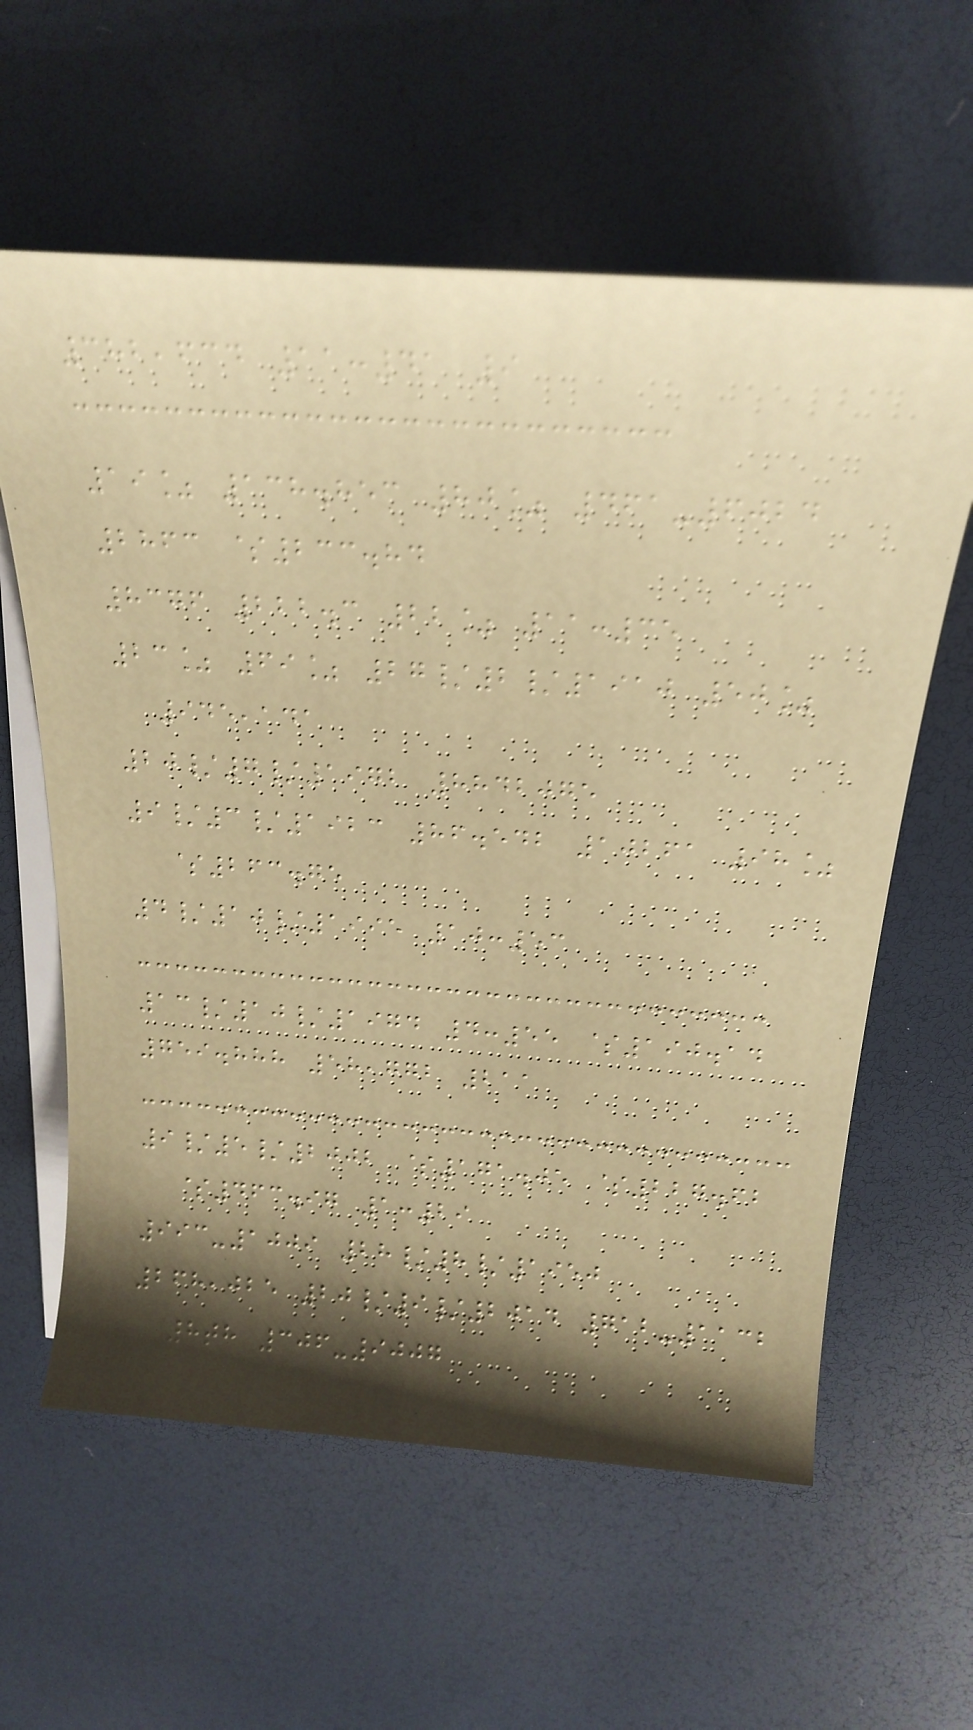382,634 11:41 9
19% 138.853 80% 461-6024
2863 $233.84
8376 222.3 22% 11:35
23% 69% 27/2/1910 50%
945,141
20/7/1972 8842075
9/3/1923 86.542 10261 98%
$263.75
4/10/1995 10:53
13/10/1974 4:55 $190.14
759.888 58,772 211
9/5/2002 $171.05 $227.62
$463.97 1:29
993-1009 28/8/1950
268,025 20/9/2014 712-1132
8th 306-9007
